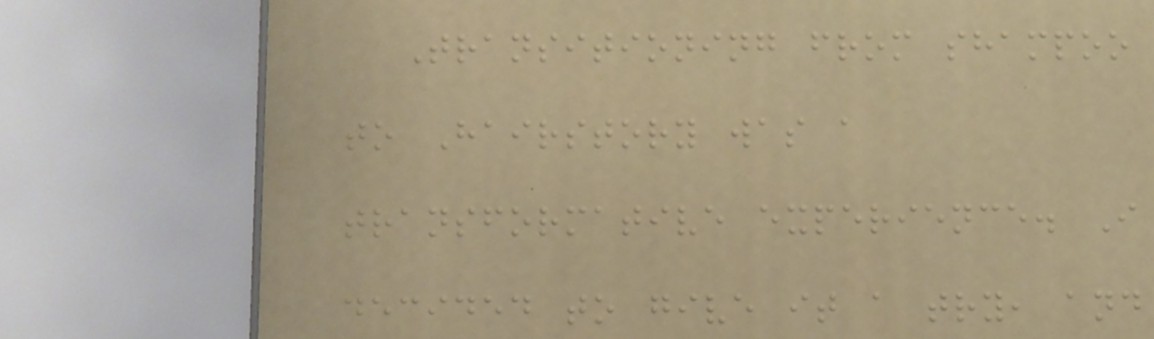Transitioning from shampoo
to Hairstory was a
transformative experience. I
decided to give it a try, and
